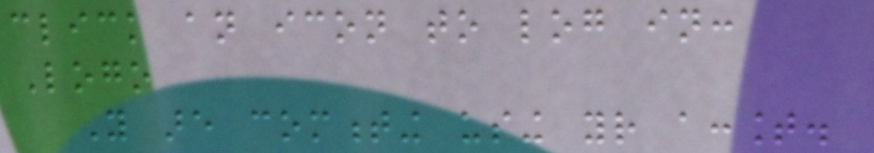click an icon to log in:
Logo
You are commenting using your account.
